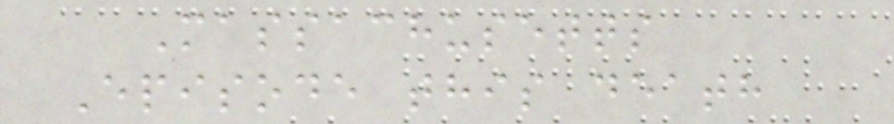Massachusetts
Episode this death
